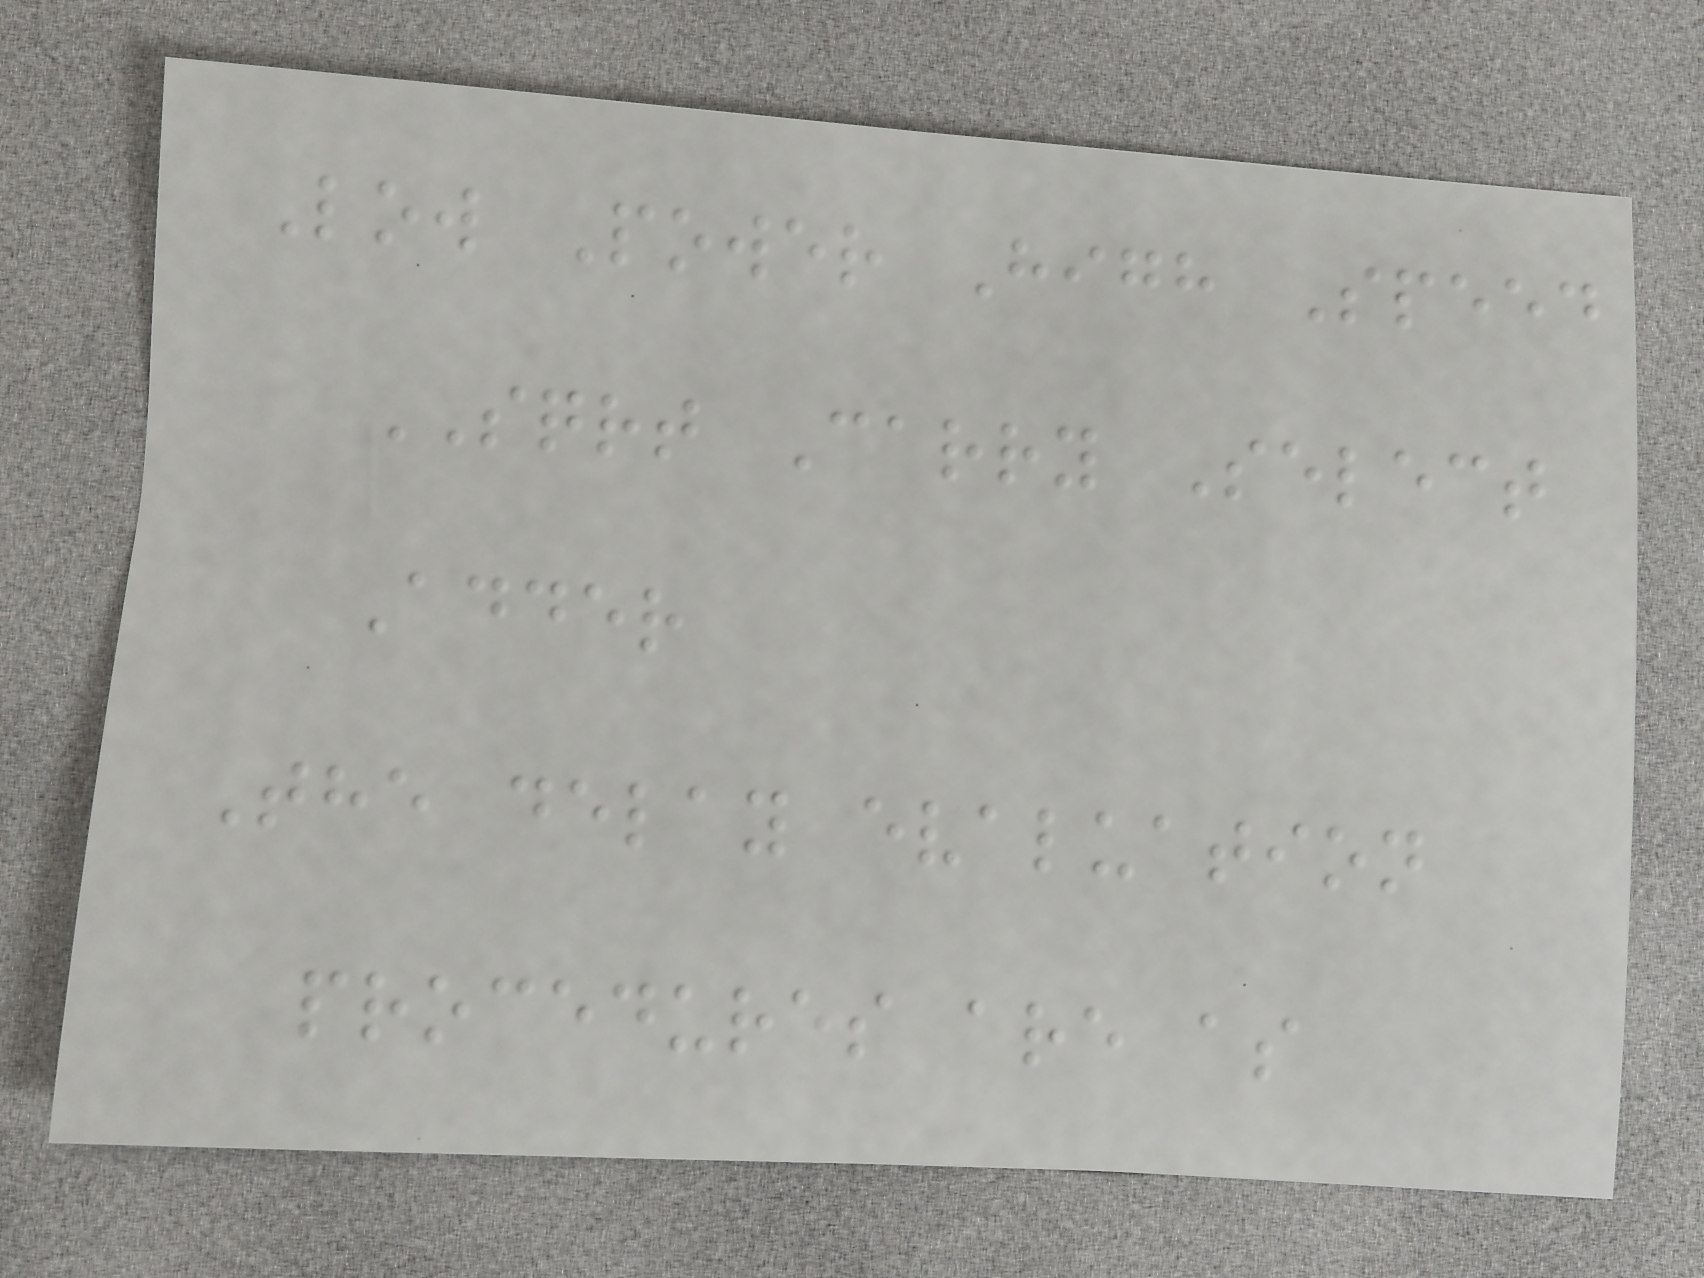Low Power High Speed
SQRT Carry Select
Adder
The delay evaluation
procedures are as
